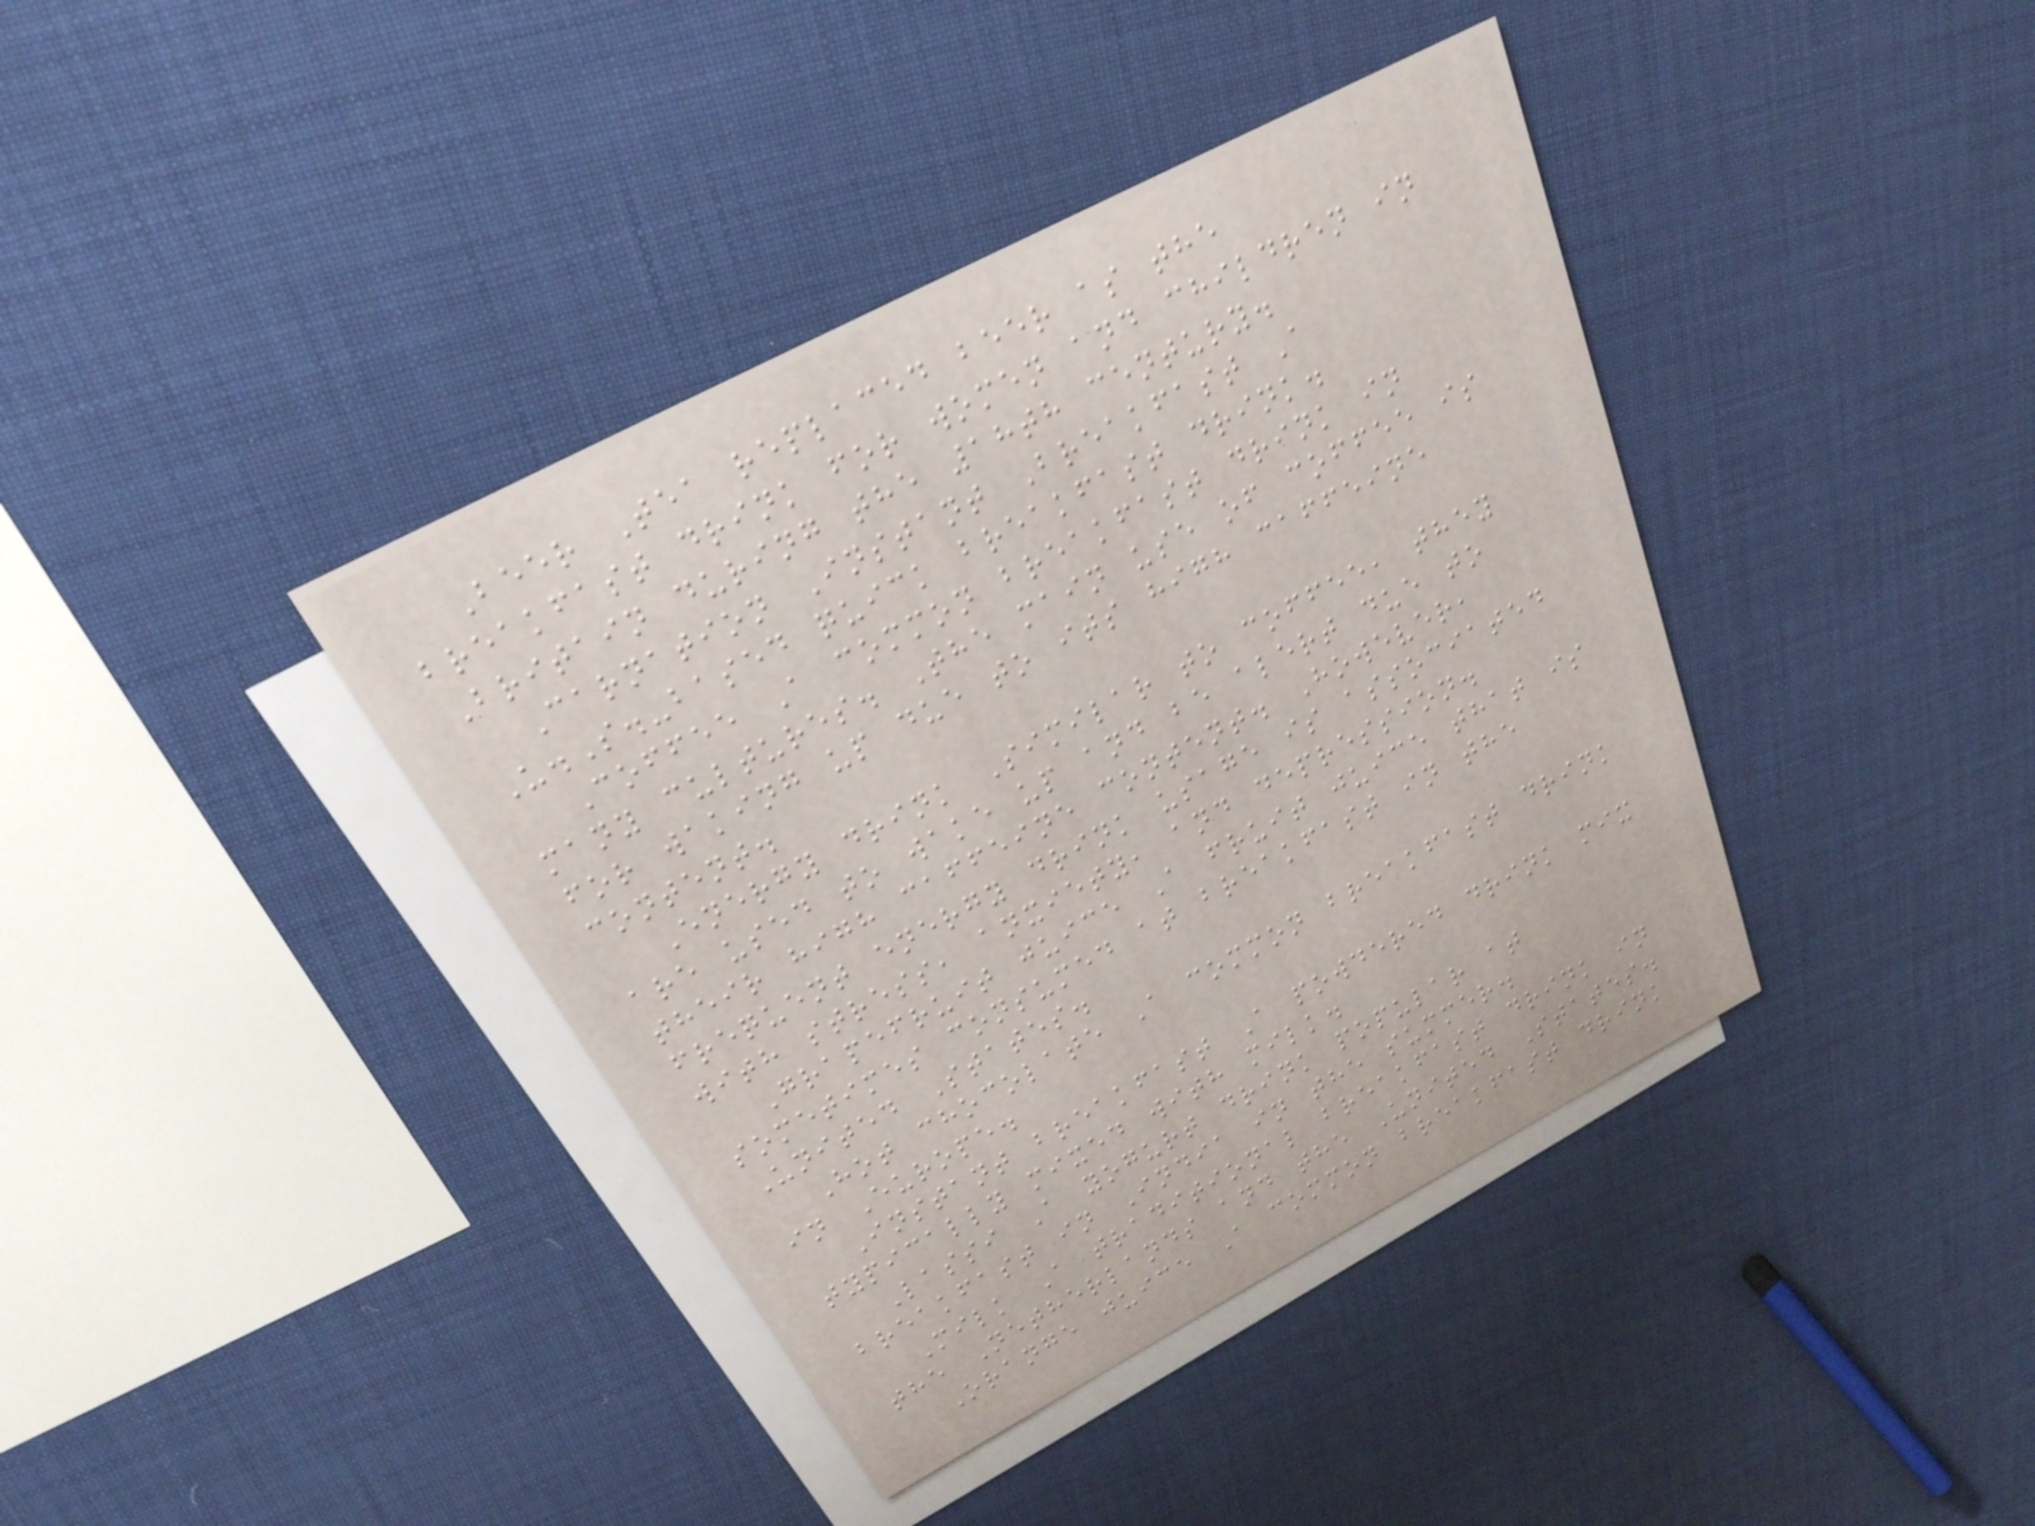Beer Tea replaced beer as the
breakfast drink for women and children in
Britain during the 18th century.
Carnation Instant Breakfast A
U.S.-based quick breakfast drink.
Coffee A common breakfast drink in
many cultures. The main use of coffee is
for waking up due to its high caffeine
content.
Energy drink Similar to coffee, they
are used to wake up and be alert due to
their high caffeine content. However,
frequent energy drink usage is associated
with stress, anxiety, and depression.
Grapefruit juice A fruit juice that is
sometimes consumed at breakfast in the
United States.
Hot chocolate A common breakfast drink
in Europe.
Instant breakfast A powdered drink mix
typically mixed with milk.
Lassi A yogurt drink popular at
breakfast in India in the summer.
Milk A traditional breakfast drink in
the Netherlands and the United States.
Orange juice A common breakfast drink
